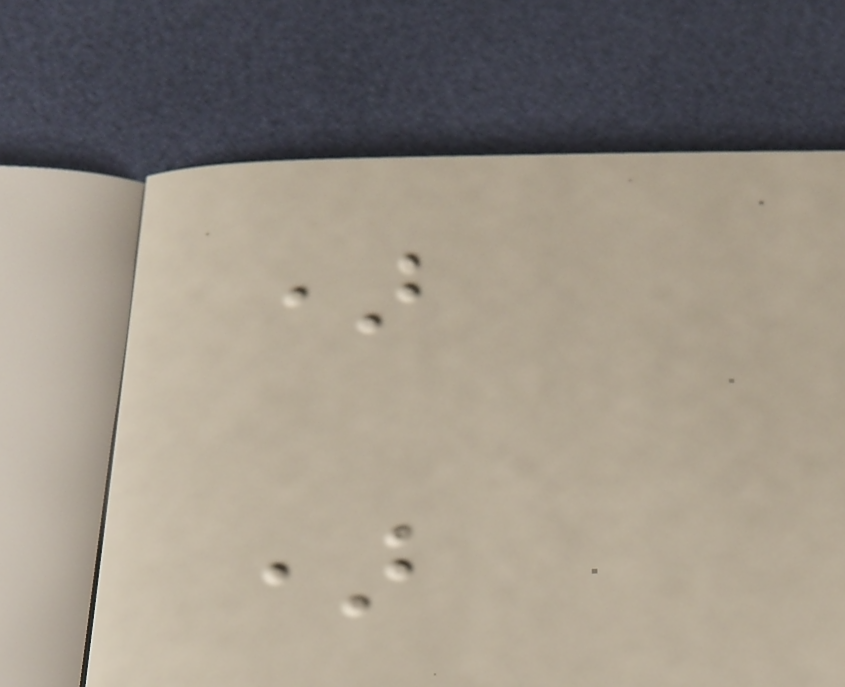)
)
